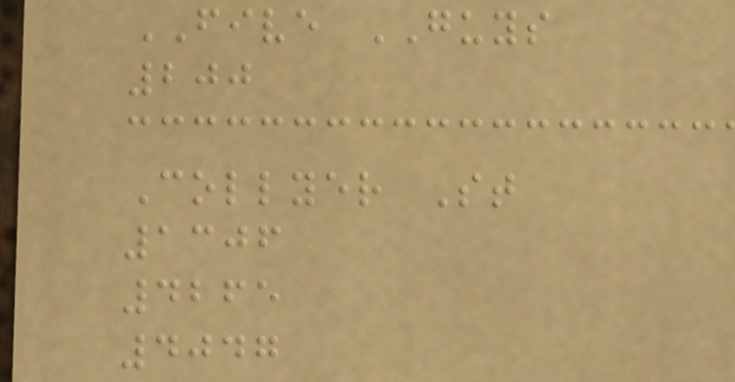FIVE GUYS
200
Collyer St
1306
4265
4047
